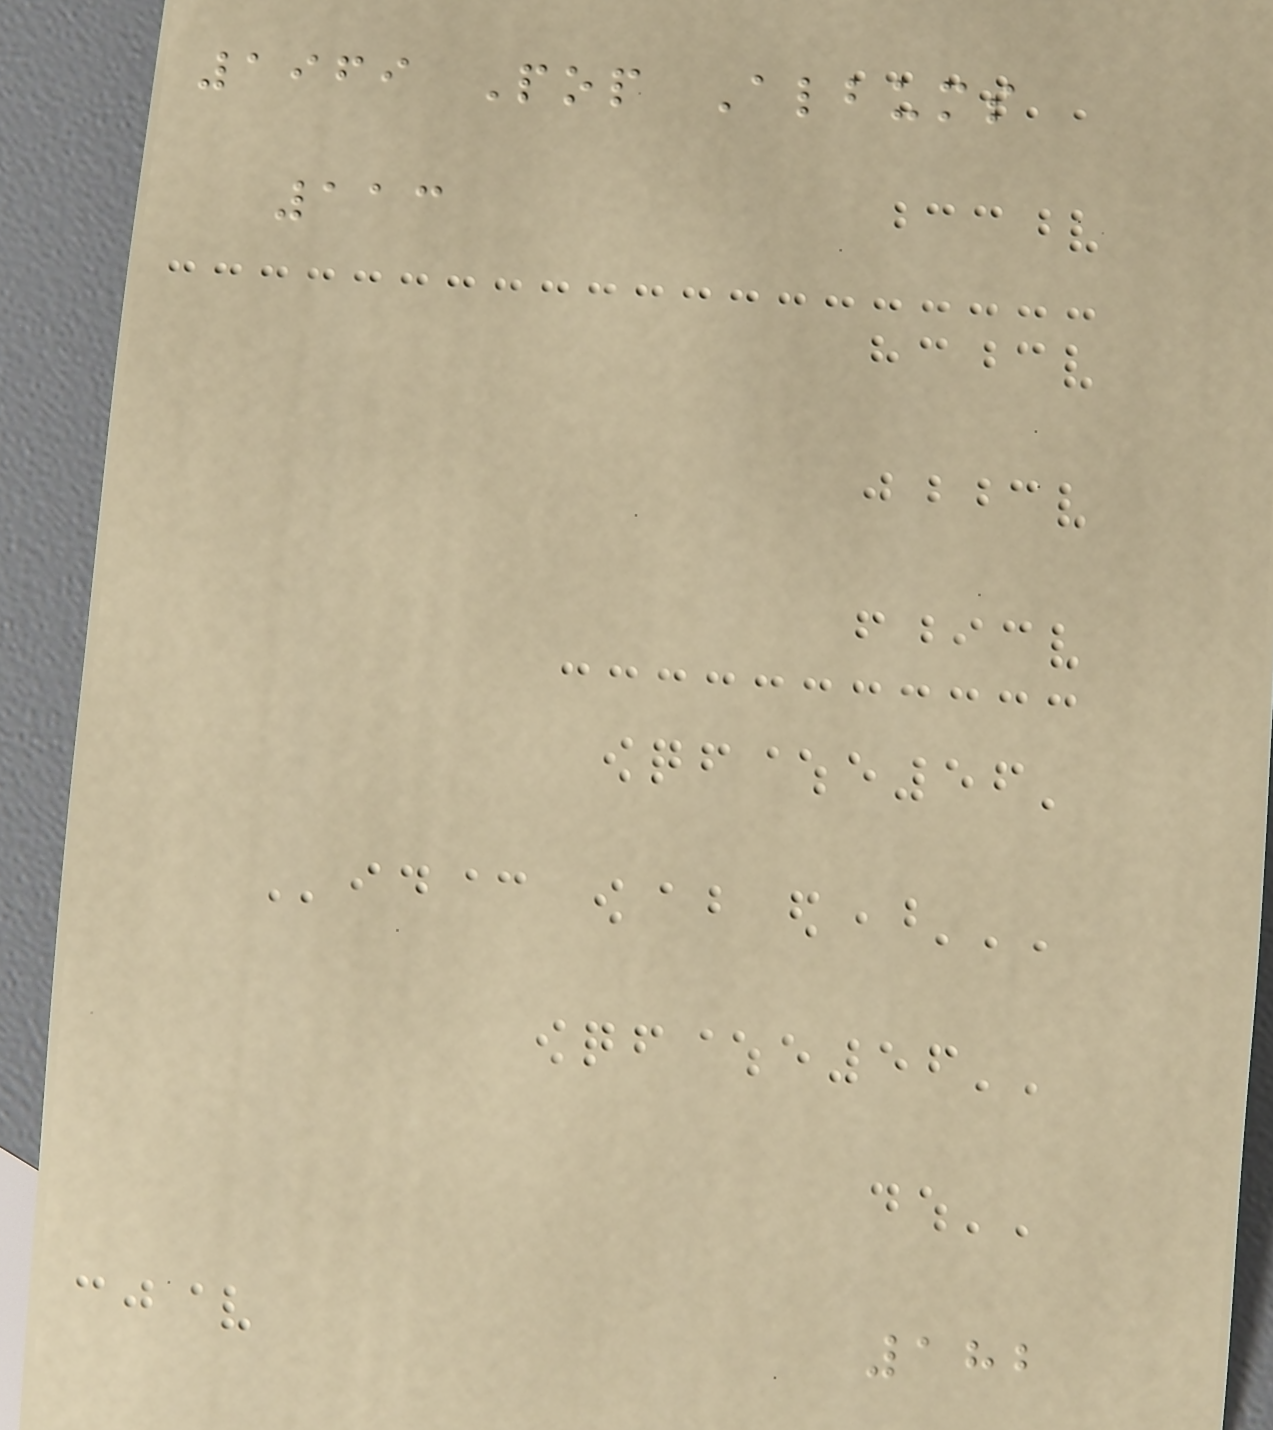1969 Pop Albums
113
182
